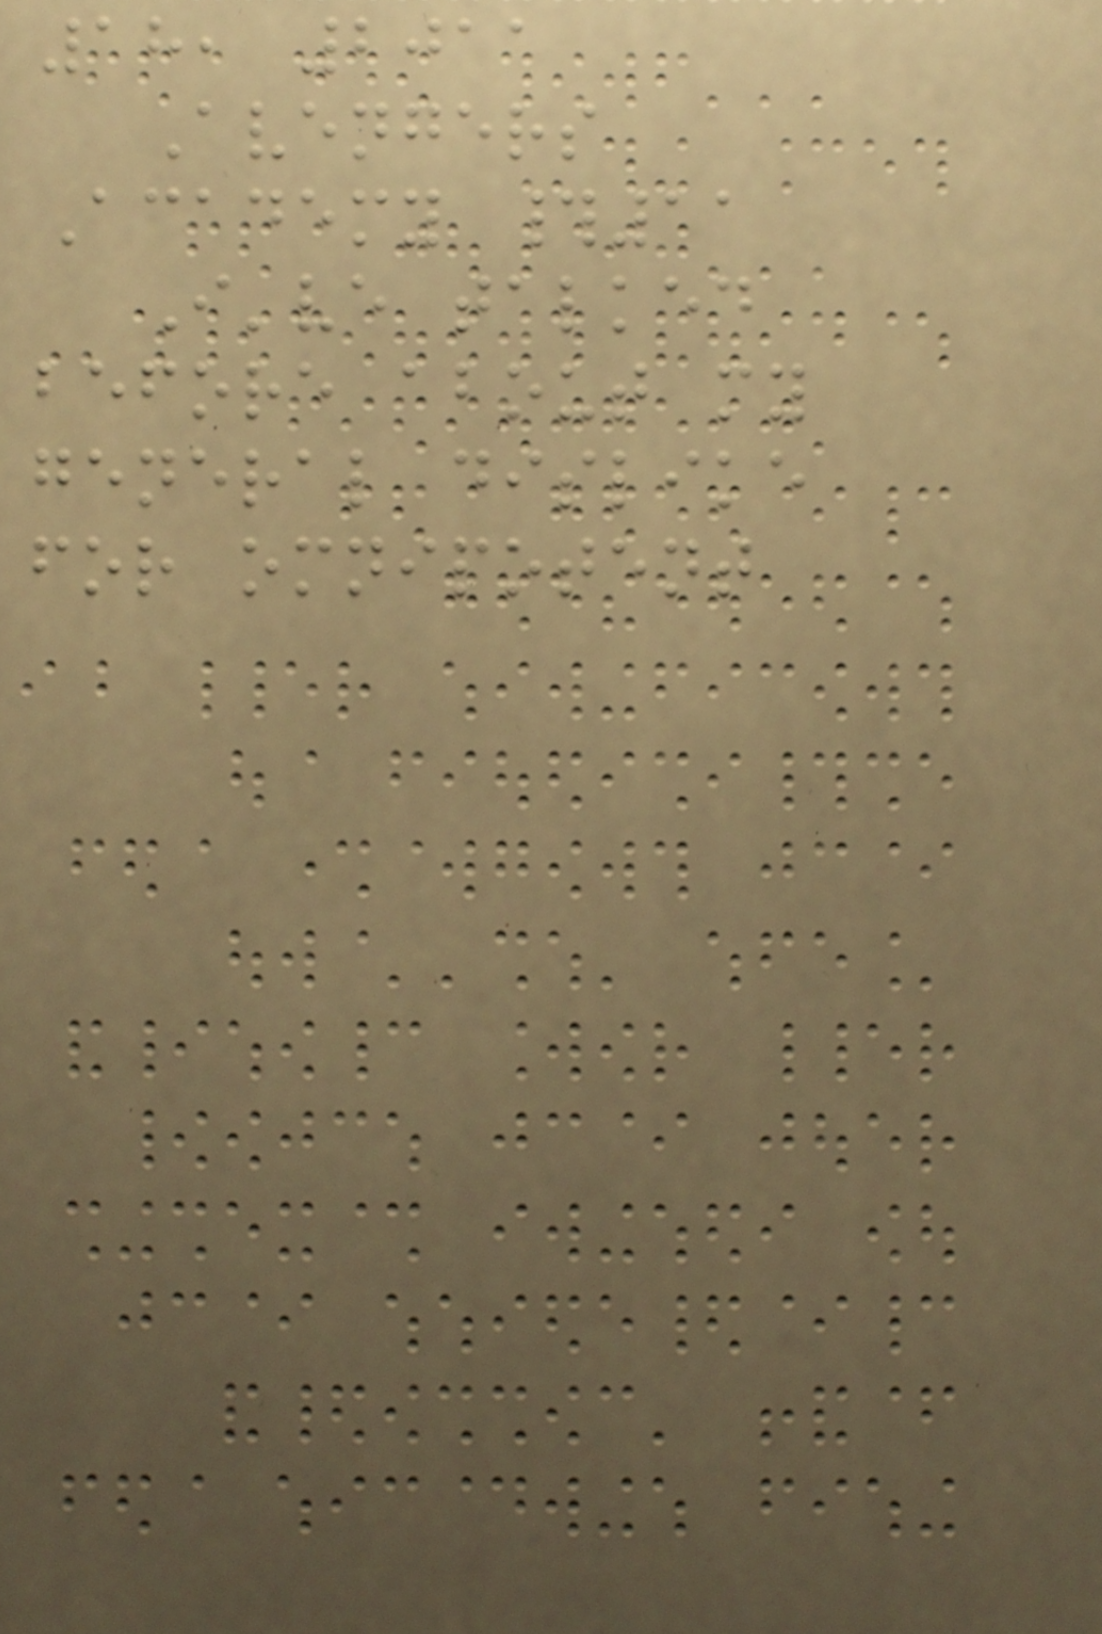18, 2011
Avengers
Academy #11
I've talked
before about my
general dislike
for omnipotent
